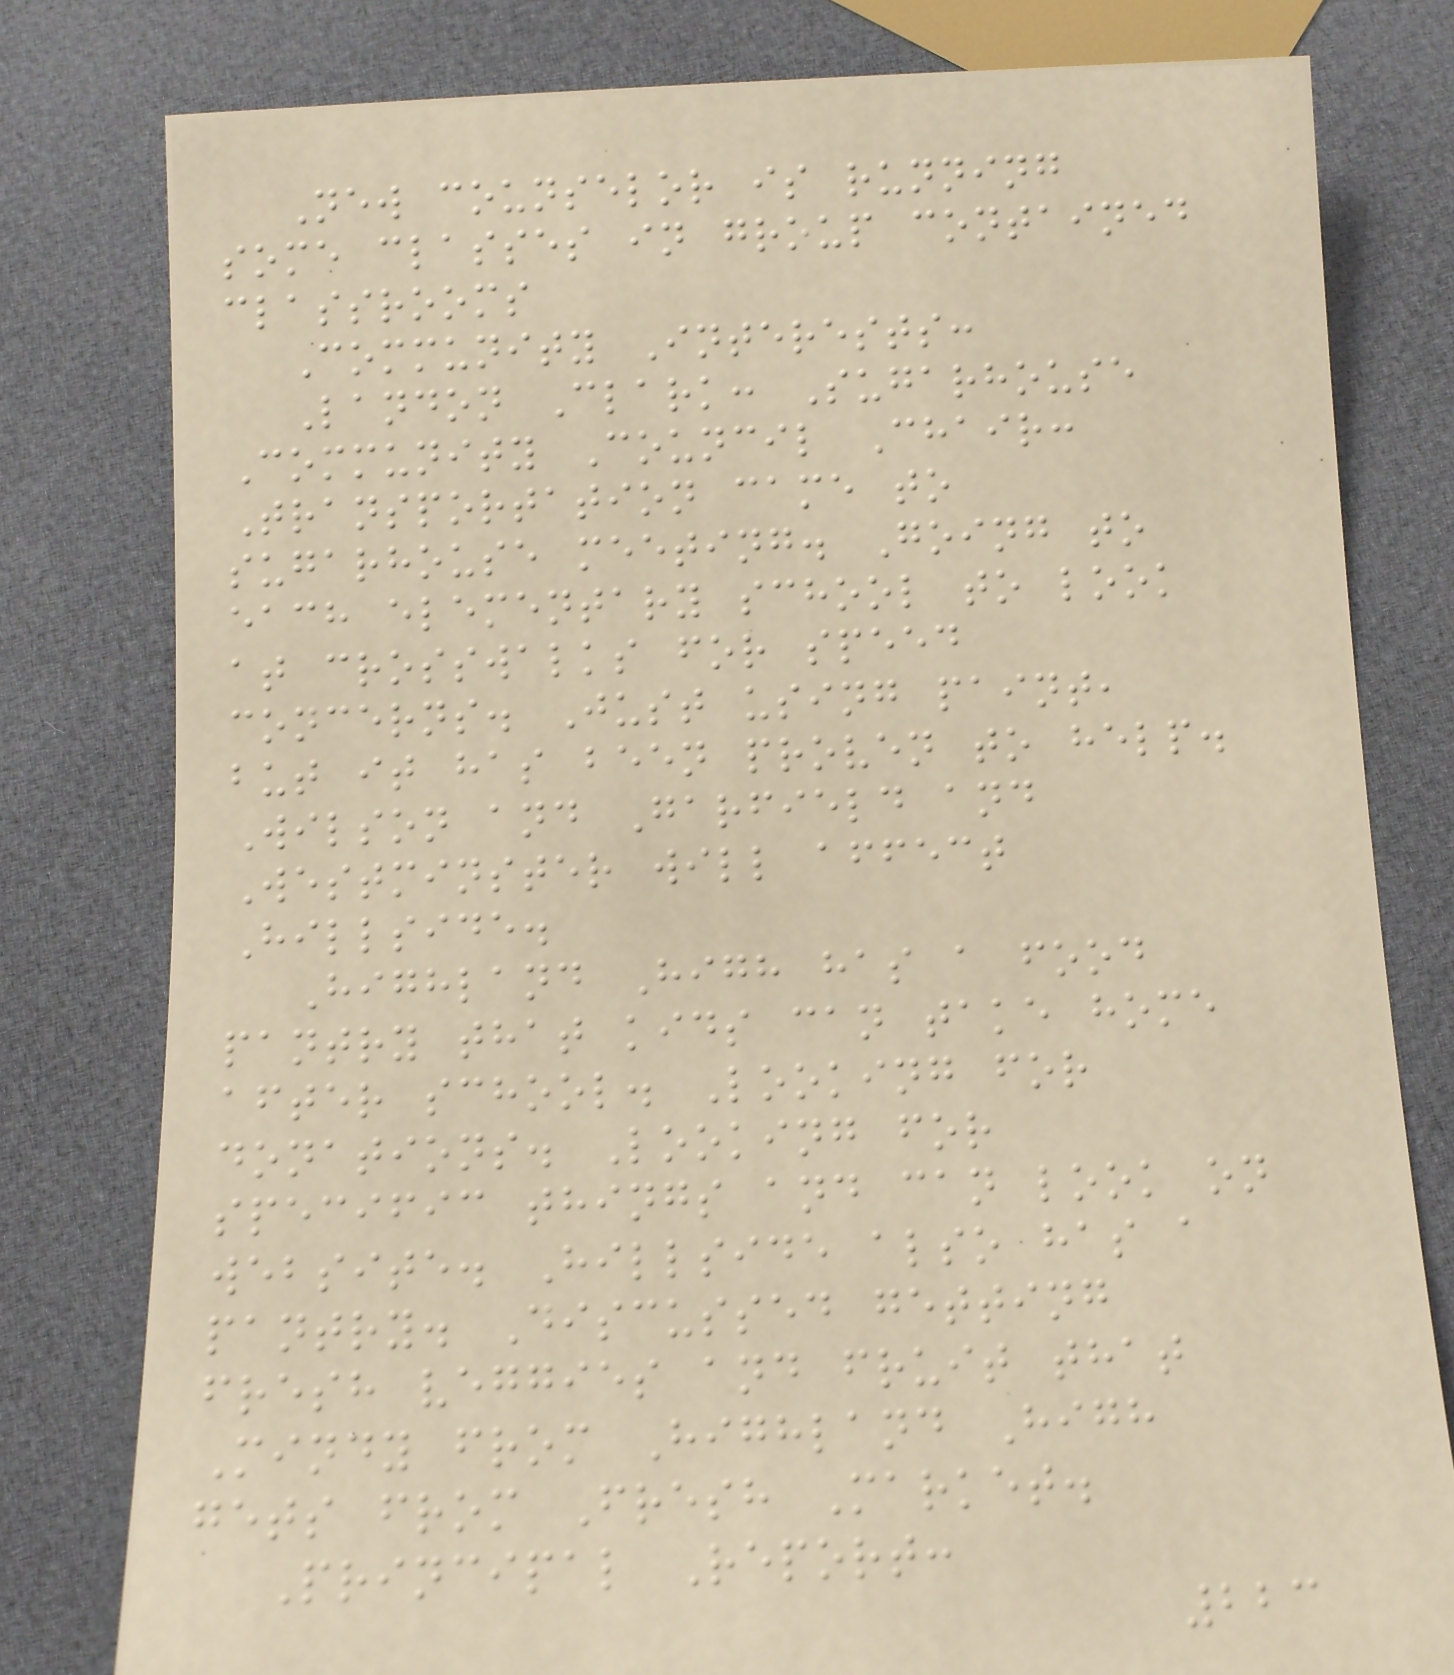New counselor is running
some classes in group contained
classrooms
Community Interests:
Landon Clark: Sugarhouse
Community Council Chair:
Transportation came to
sugarhouse meeting. Going to
each elementary school to look
at crosswalks for speed
concerns. Just using paint,
but it has been proven to help.
Wilson and Garfield and
Westminster will affect
Hillside.
Highland High has a food
pantry that kids can take home
after school. Looking for
donations. Looking for
specific things and can look on
website. Hillside also has a
pantry. Discussed getting
fresh veggies and fruit that
Mindy from Highland High
gets from Fresh Market.
Principal Report:
223
